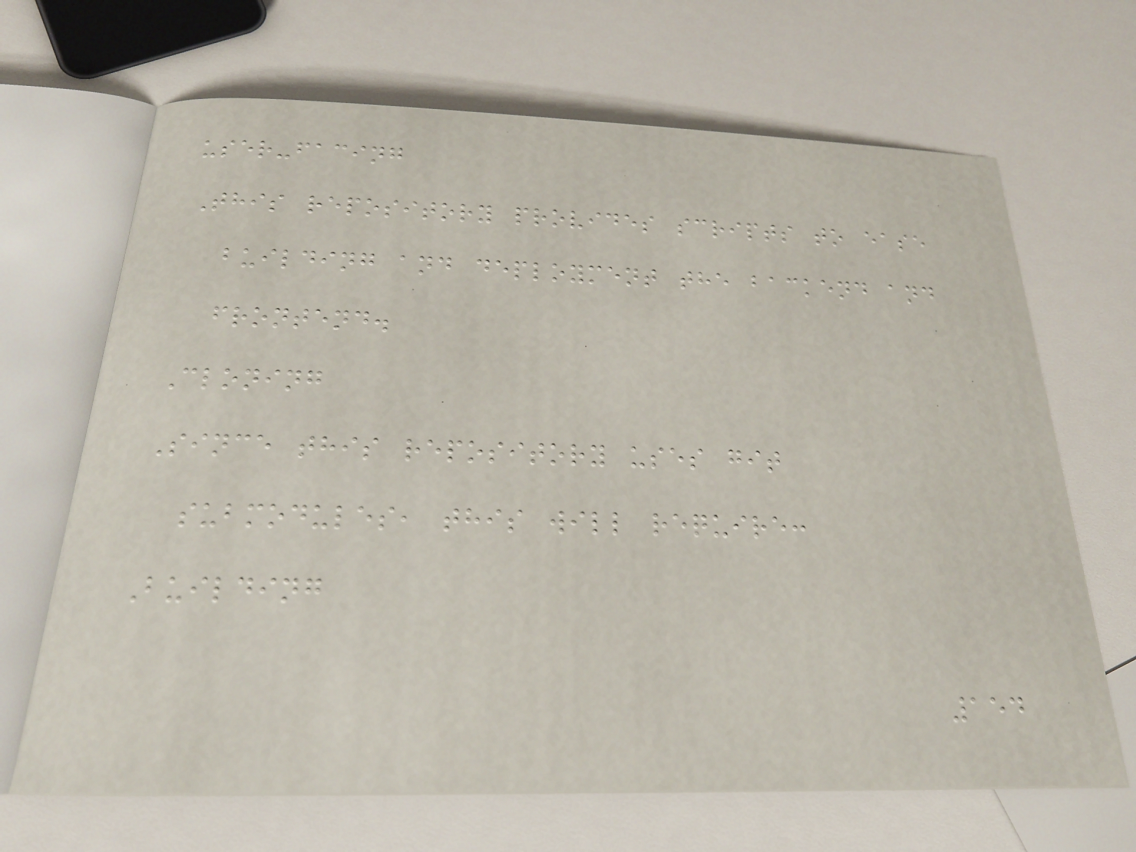user-facing
This repository provides scripts to ease
building and deployment the backend and
frontend.
Cloning
Since this repository uses git
submodules, this will require:
Building
154
